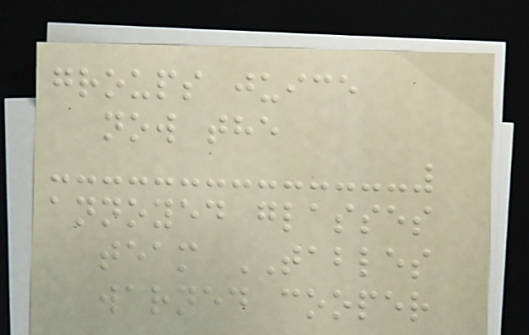groups juice
now the
annoyed glasses
team TABLES
warned cooper
